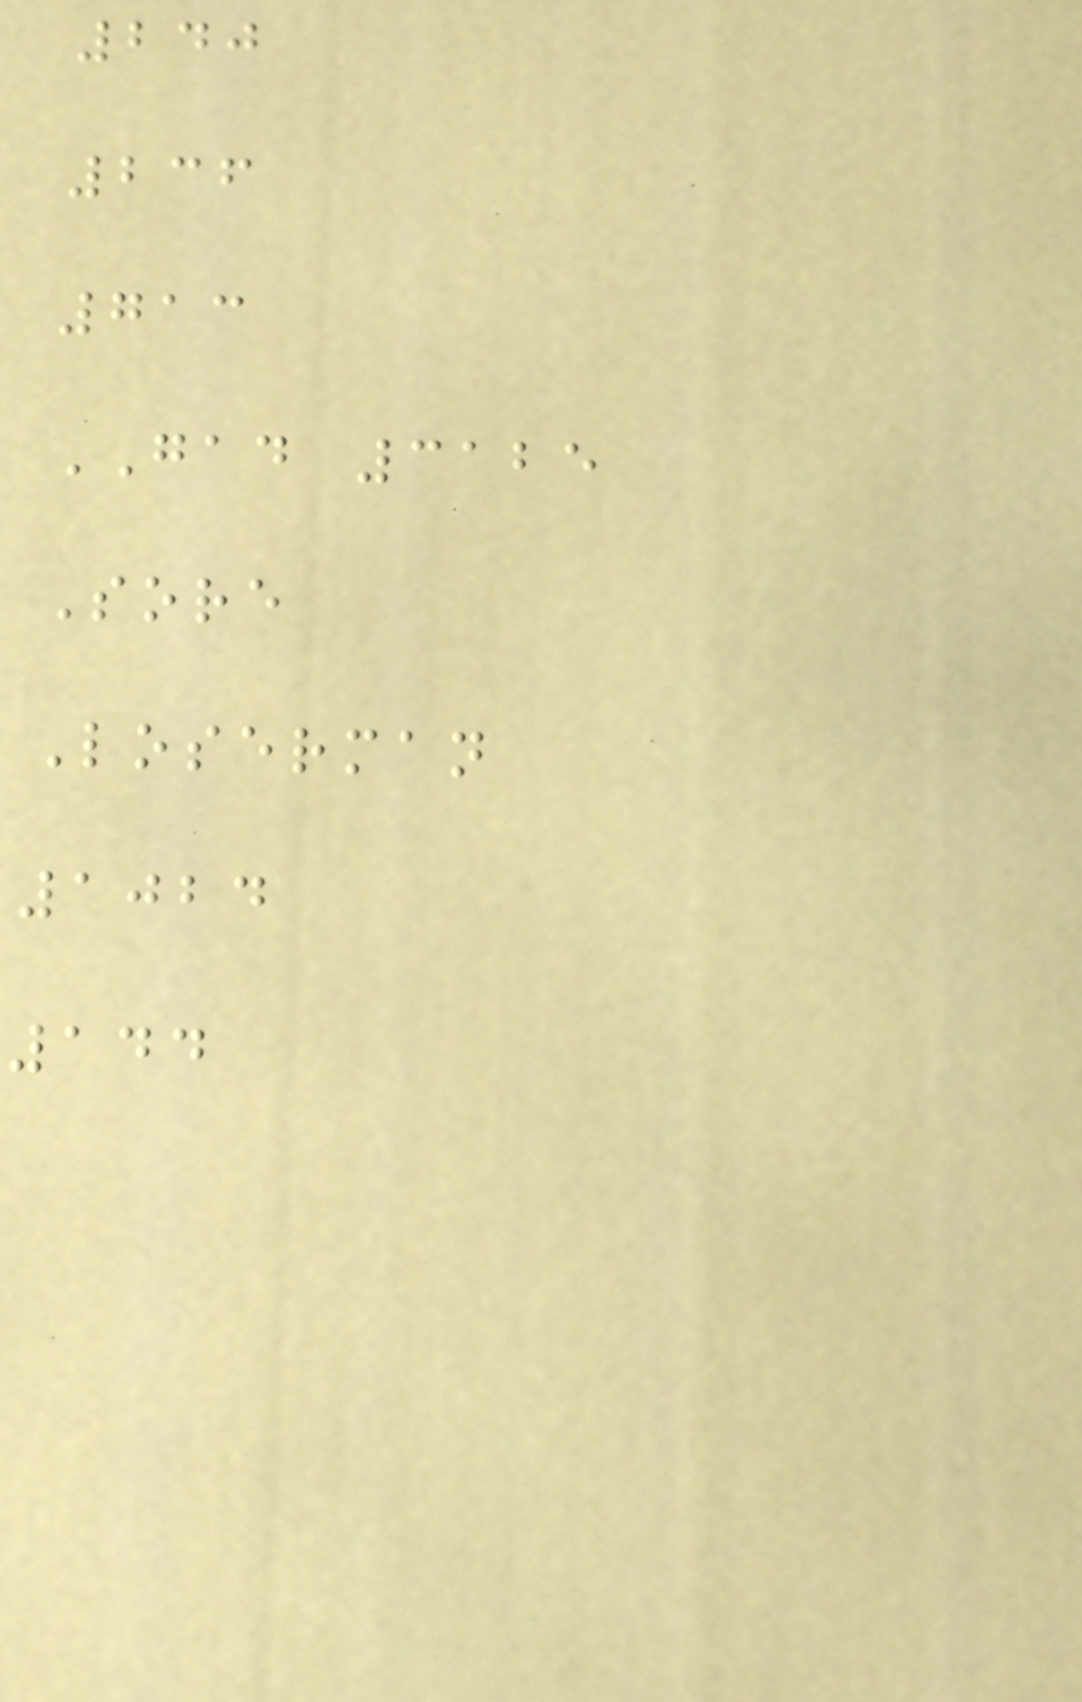240
236
713
GAD 3125
Sore
Loserman
1024
144
